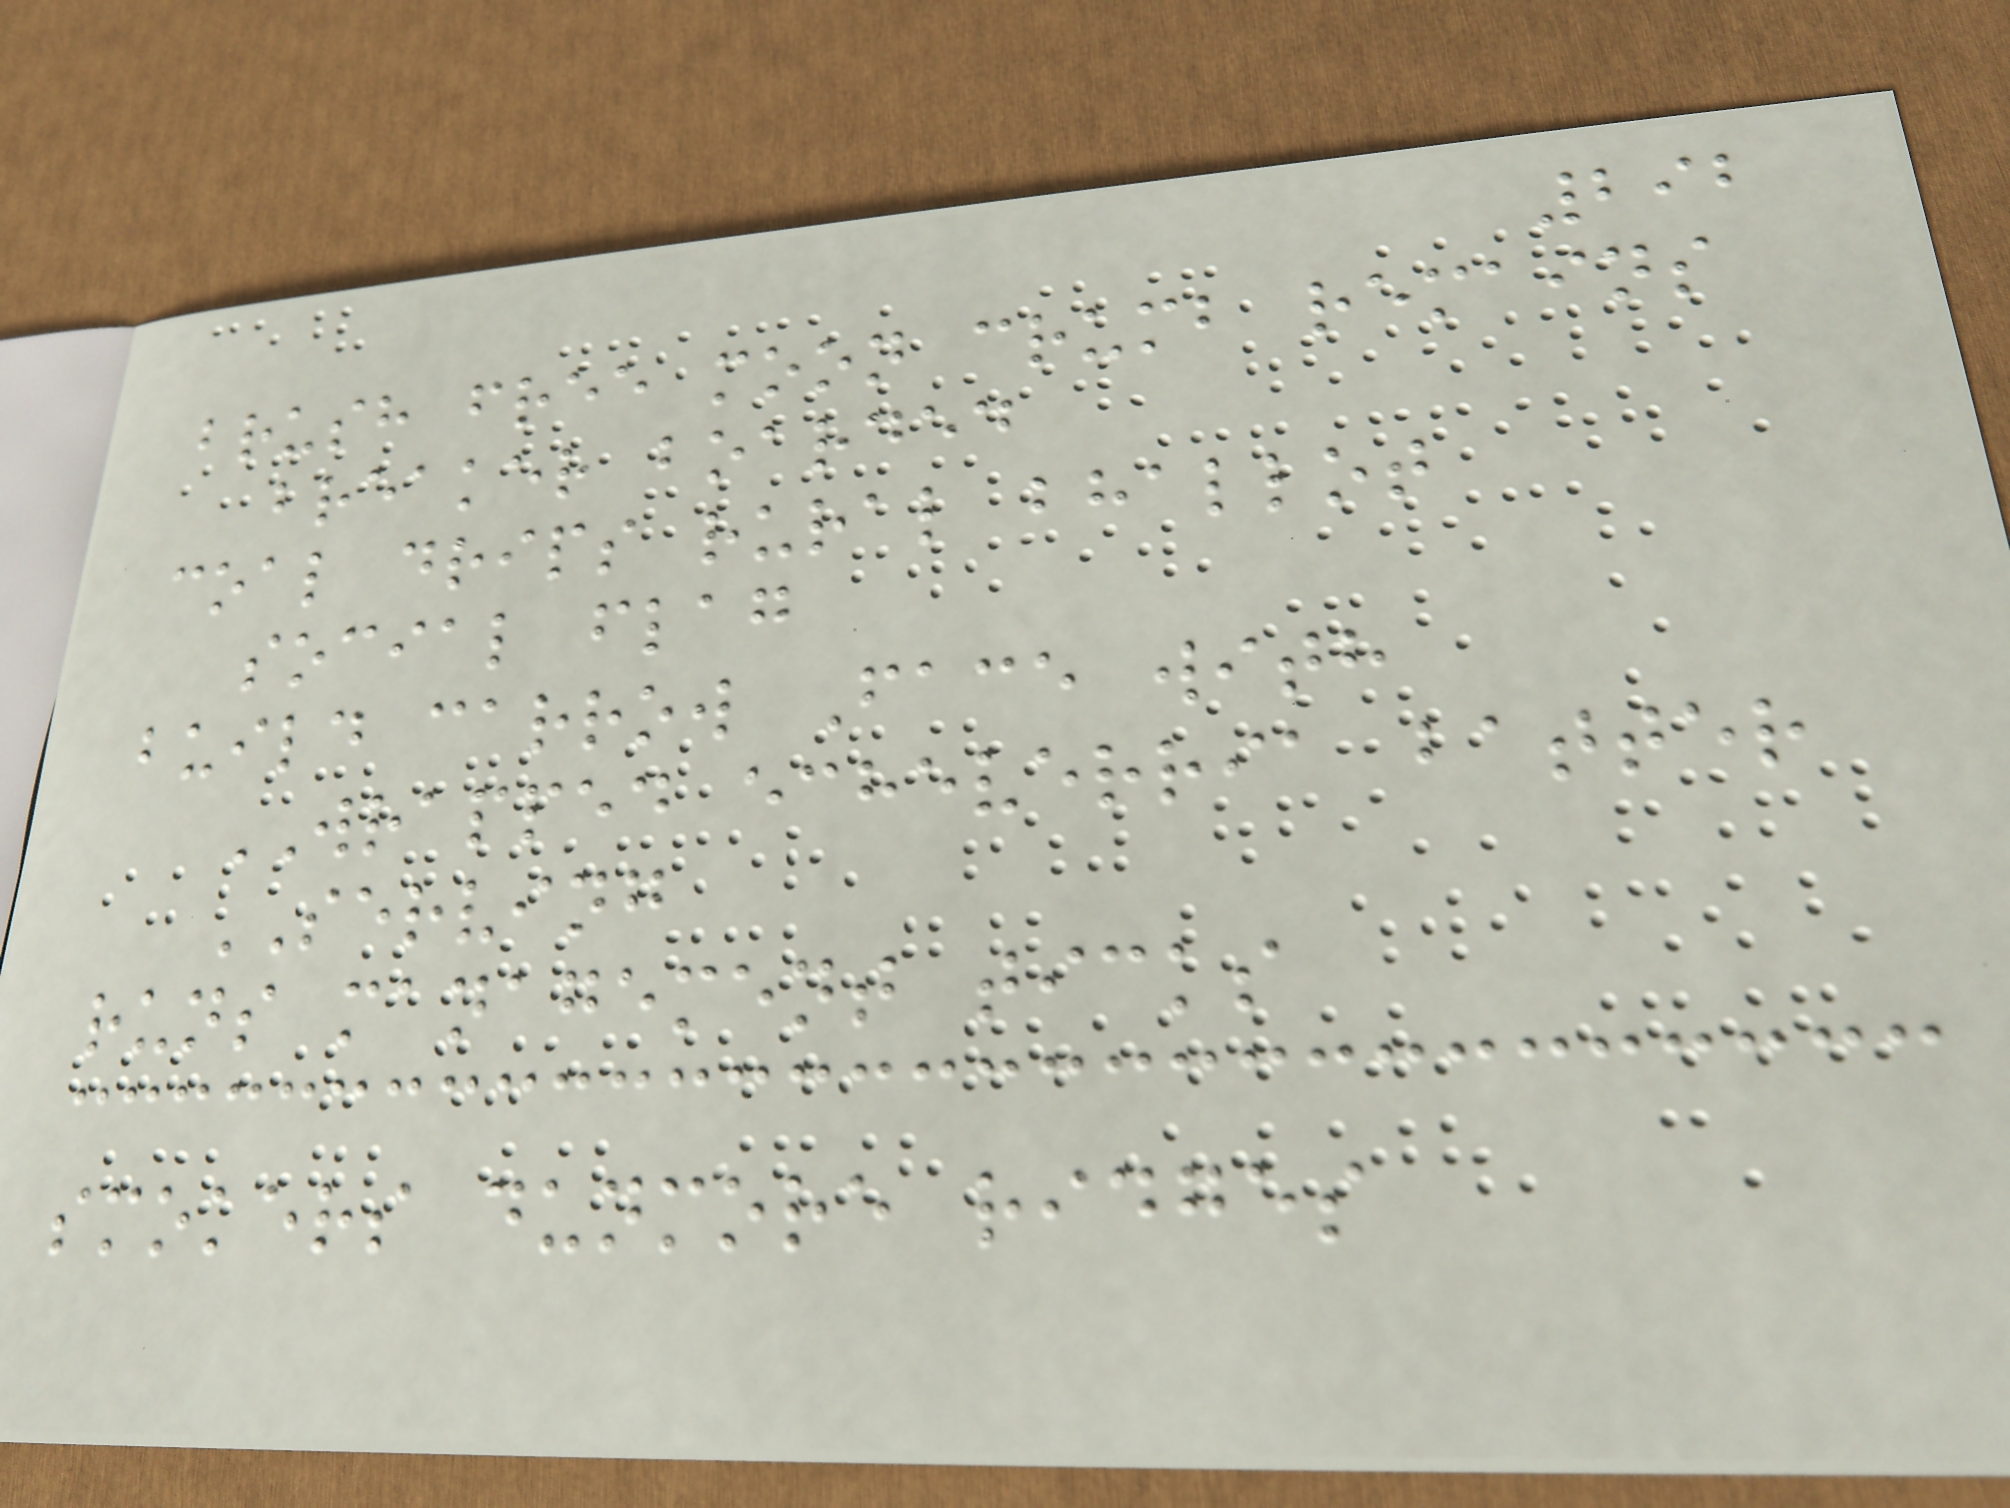292
brush free moon crumb remains
breaker boarded
coal drips rural bhallot
social flag
build carrow Face with
WRAPPED echeverria batter
SERVING
runs management ticks
smokers dunmore ridges
